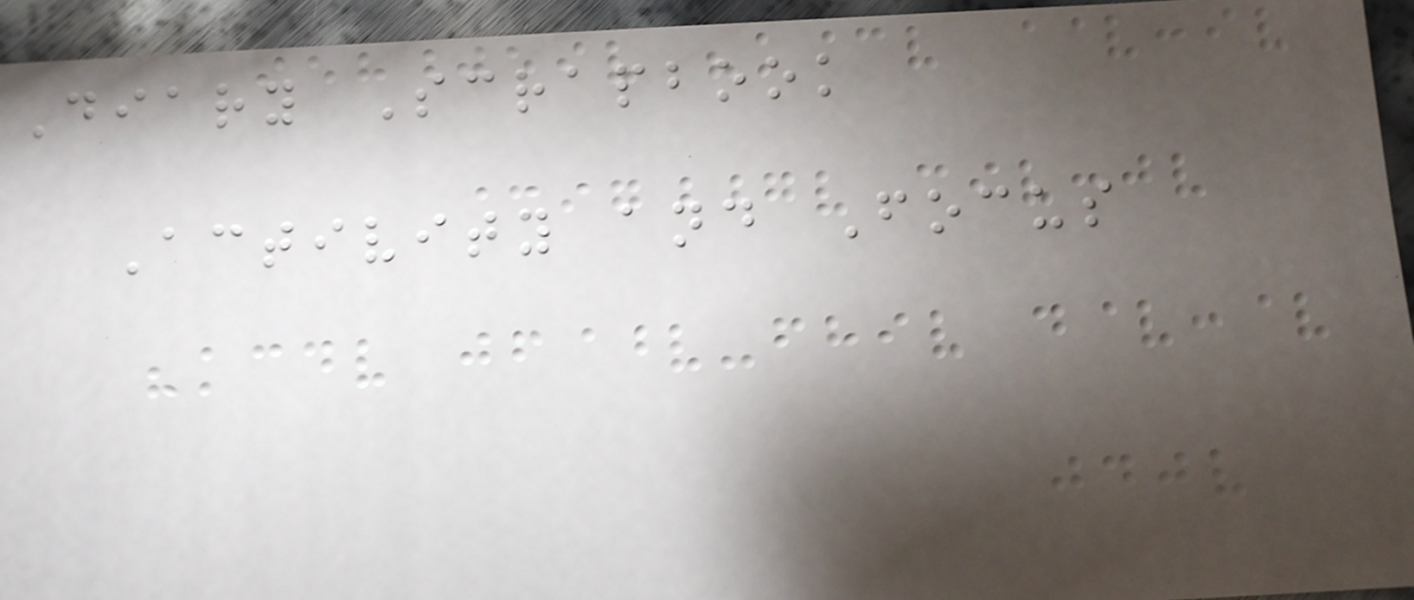Diary Scrapbook
Activity and Focus
